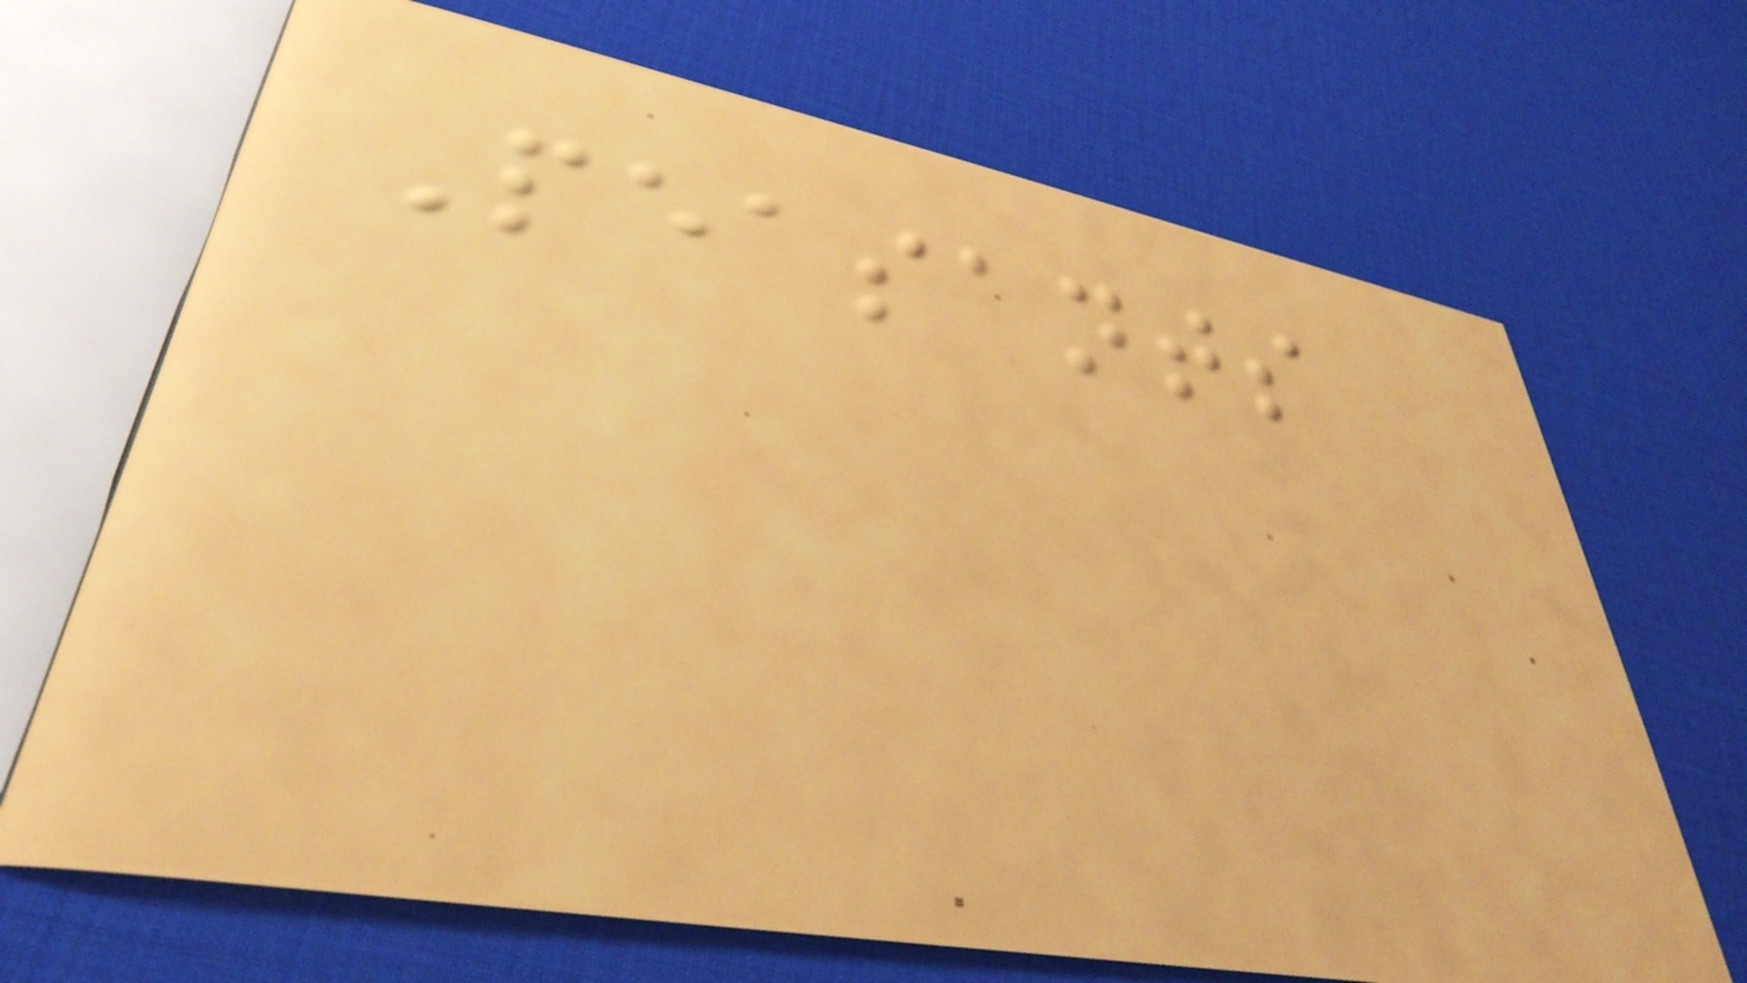Peasants
